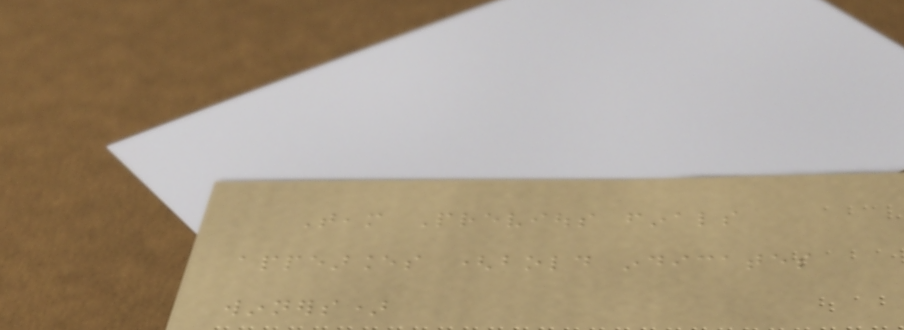Team Previous finals
appearances (bold indicates
winners)
